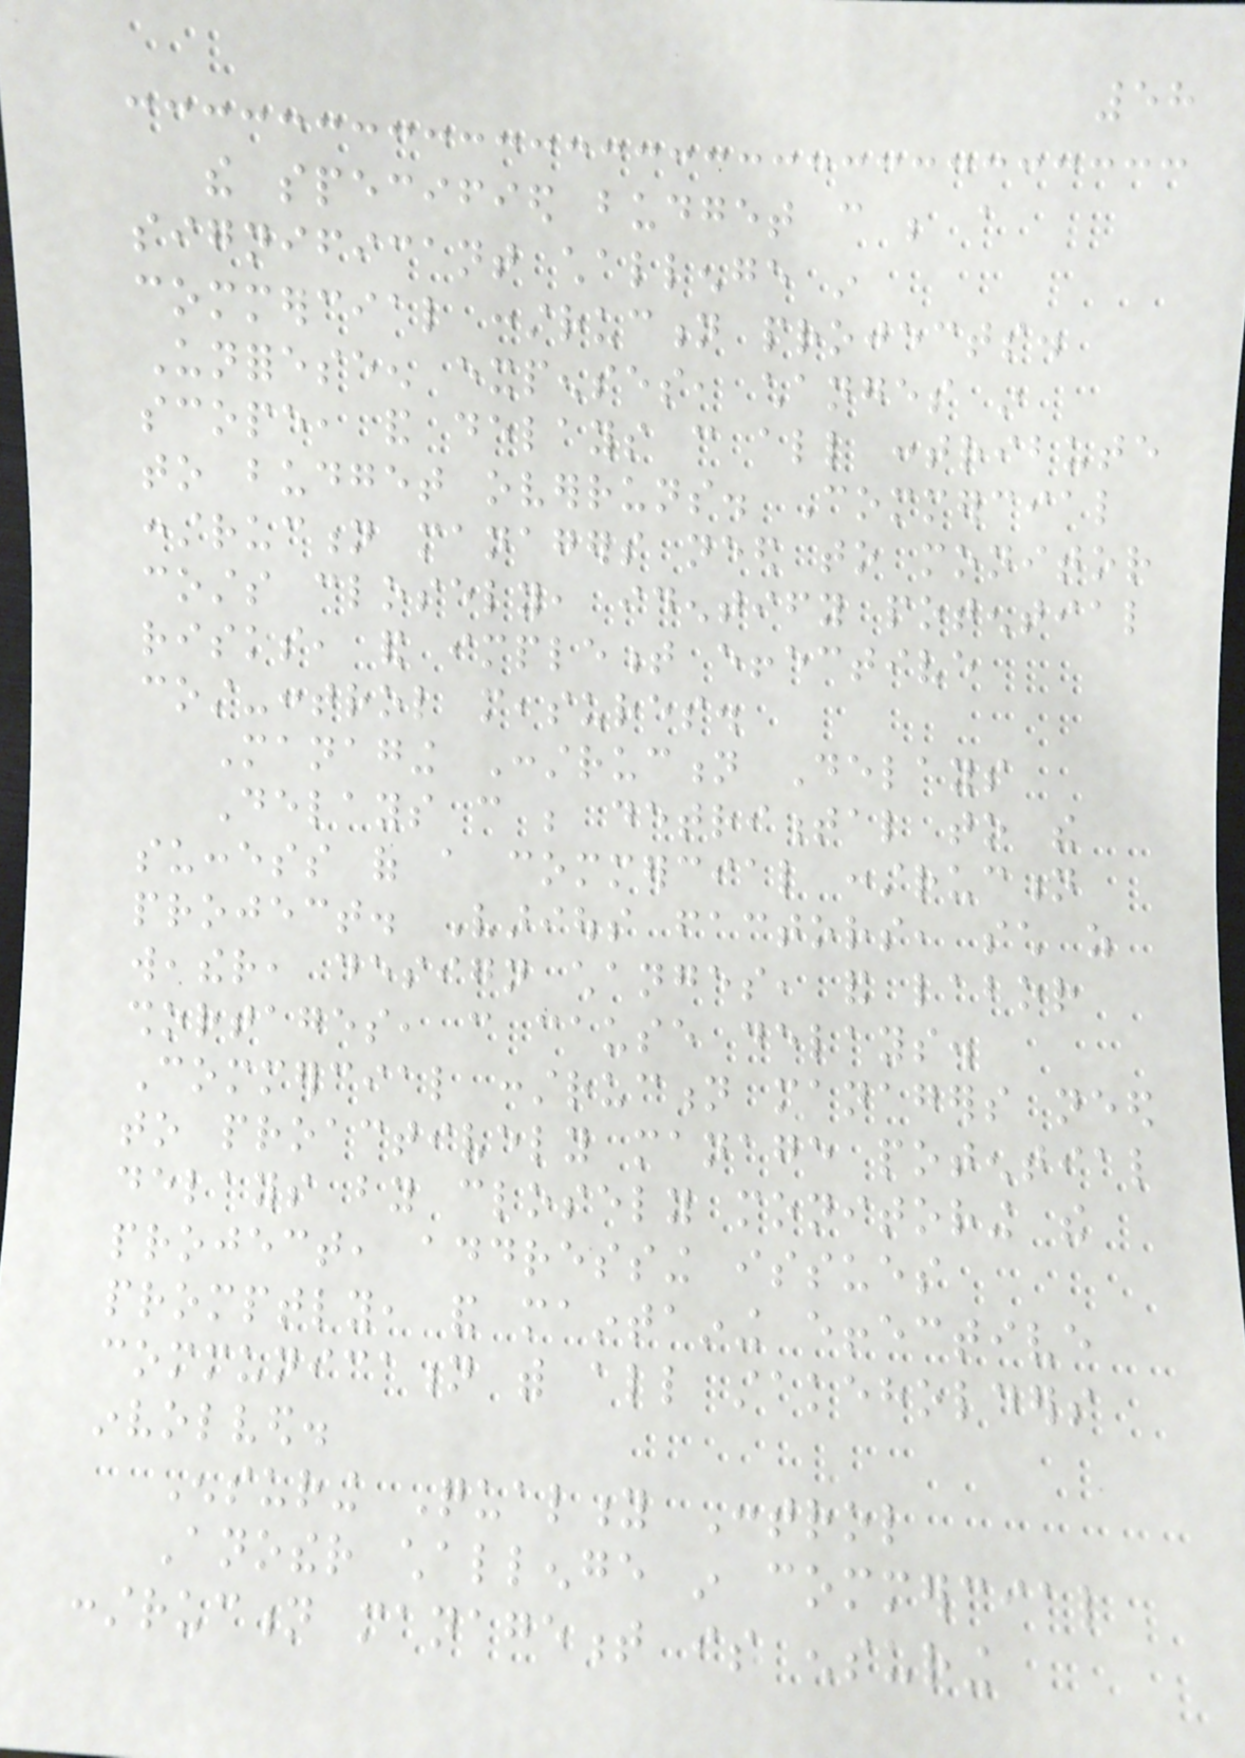58
the specified budget can be a
significant challenge in
commercial construction projects.
Unforeseen expenses, changes in
scope, and delays can all contribute
to budget overruns. Commercial
construction managers need to monitor
costs closely, identify potential
risks, and implement effective
cost-control measures.
Managing Construction Delays
Delays can be detrimental to the
success of a commercial construction
project. Various factors, such as
weather, design changes, and labor
shortages, can cause delays.
Commercial construction managers need
to proactively manage potential
delays by closely monitoring the
project, addressing issues
promptly, and maintaining effective
communication with all stakeholders
involved.
Ensuring Quality Control
Another challenge in commercial
construction management is ensuring
